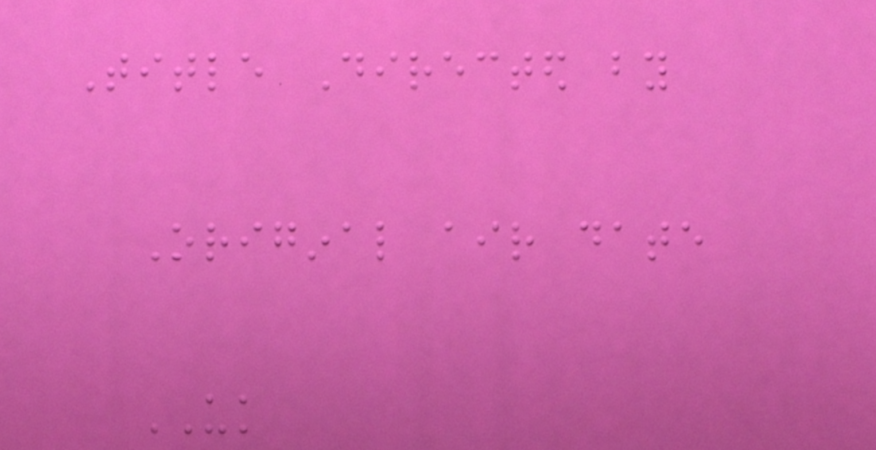Title Directed by
Original air date
UK
